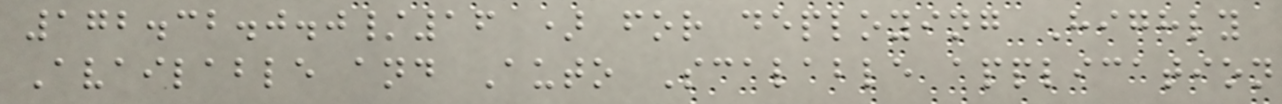172.32.0.0/16 ) for deploying Highly
Available and Auto Scalable application
